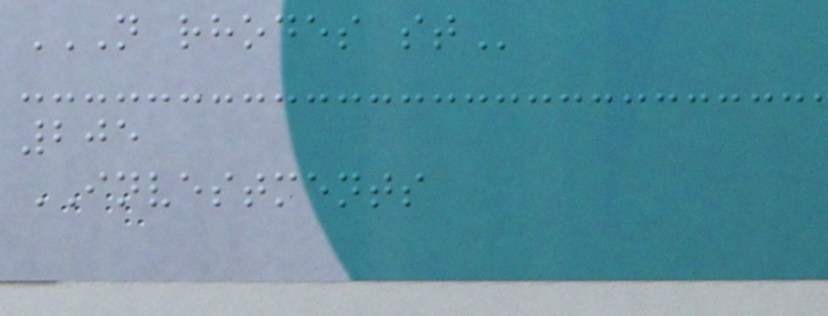N RHODES ST
205
INVESTMENTS
